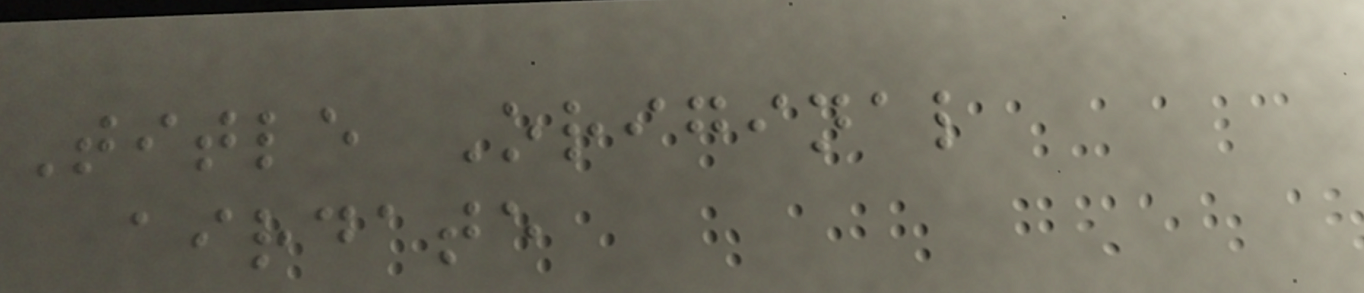Title Original
airdate
